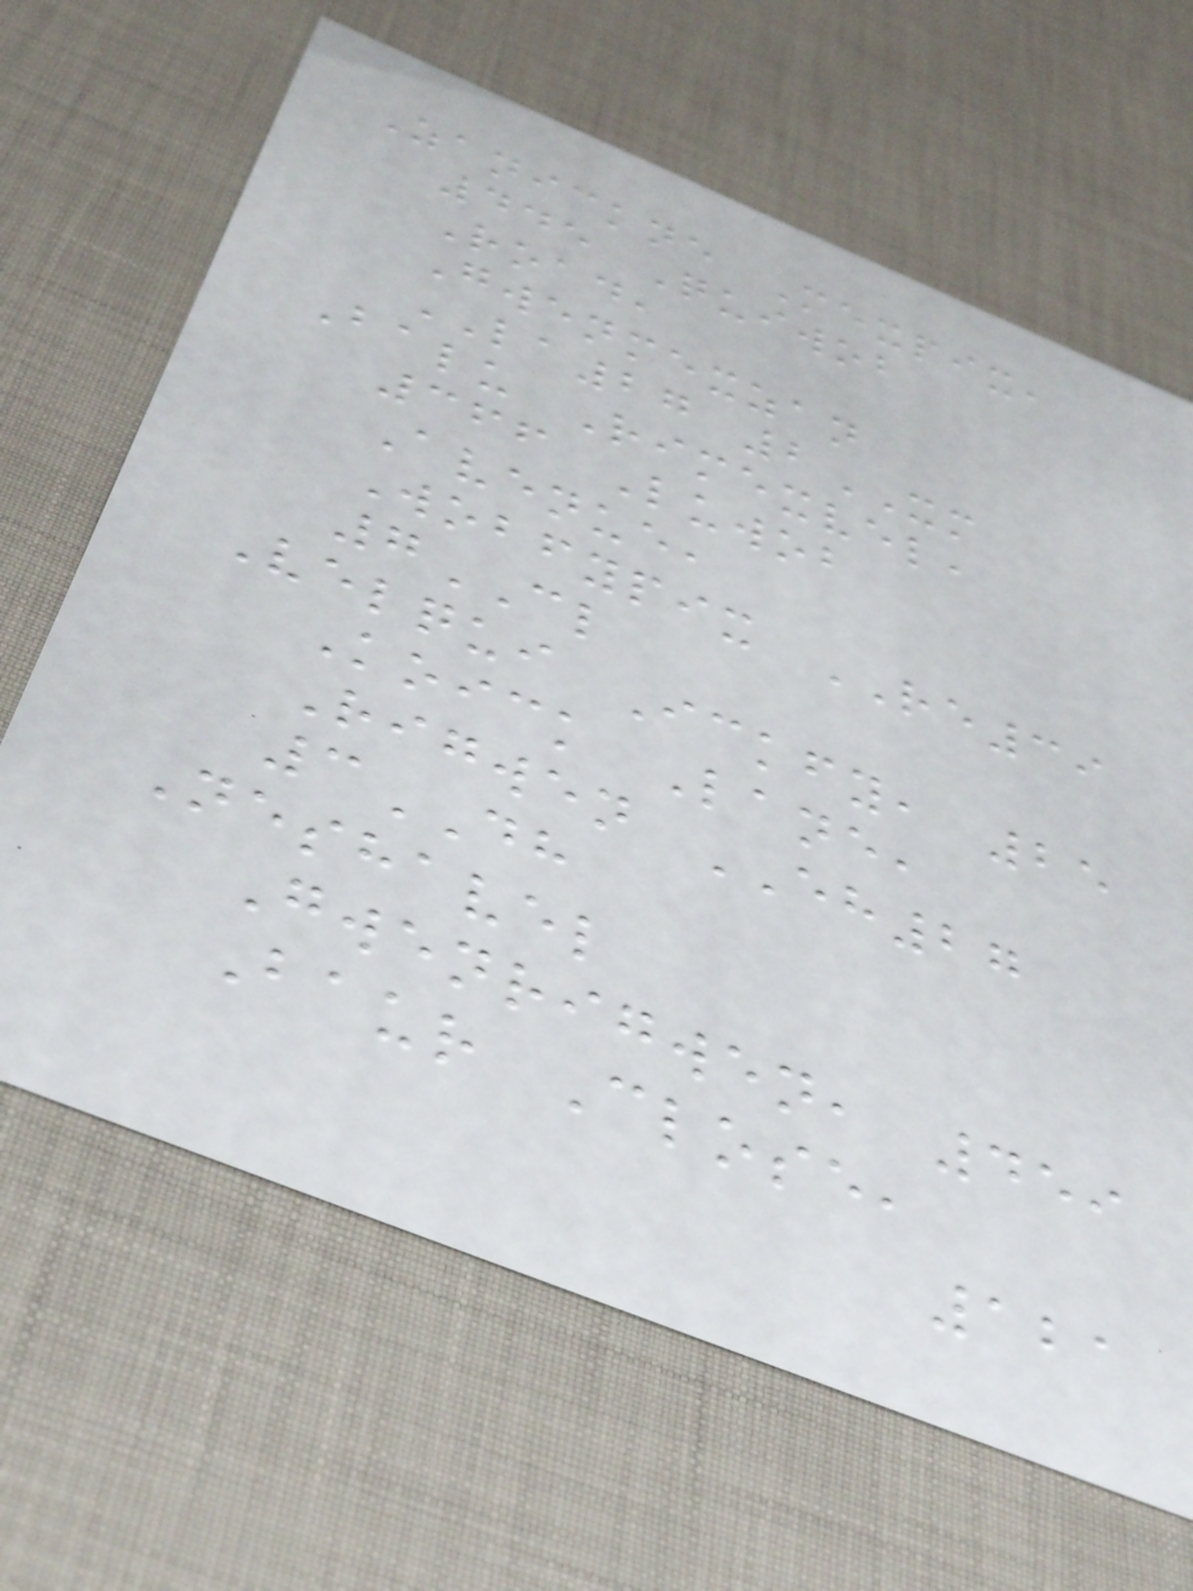Zanickne Mexpix,
445 Quiwob
Road,
Gwenmexzan
LA27 2XM
Balu Rimexvel,
366 Luwob
Avenue,
Wobfypix RE39
7CL
Velqui Ickfy, 25
Koick Lane,
Rigwen EH27
3DH
Neshavel
Gwenrigwen, 459
Baur Close,
121
